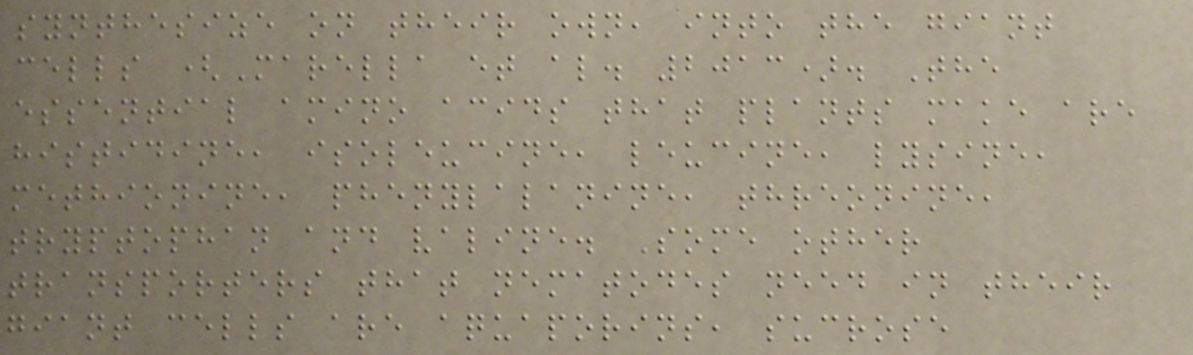synthesize on their own, into the giant
cells (Marella et al. 2013). The
essential amino acids that plants make are
histidine, isoleucine, leucine, lysine,
methionine, phenylalanine, threonine,
tryptophan and valine. Some other
transporters that nematodes need in their
giant cells are aquaporins, sucrose
